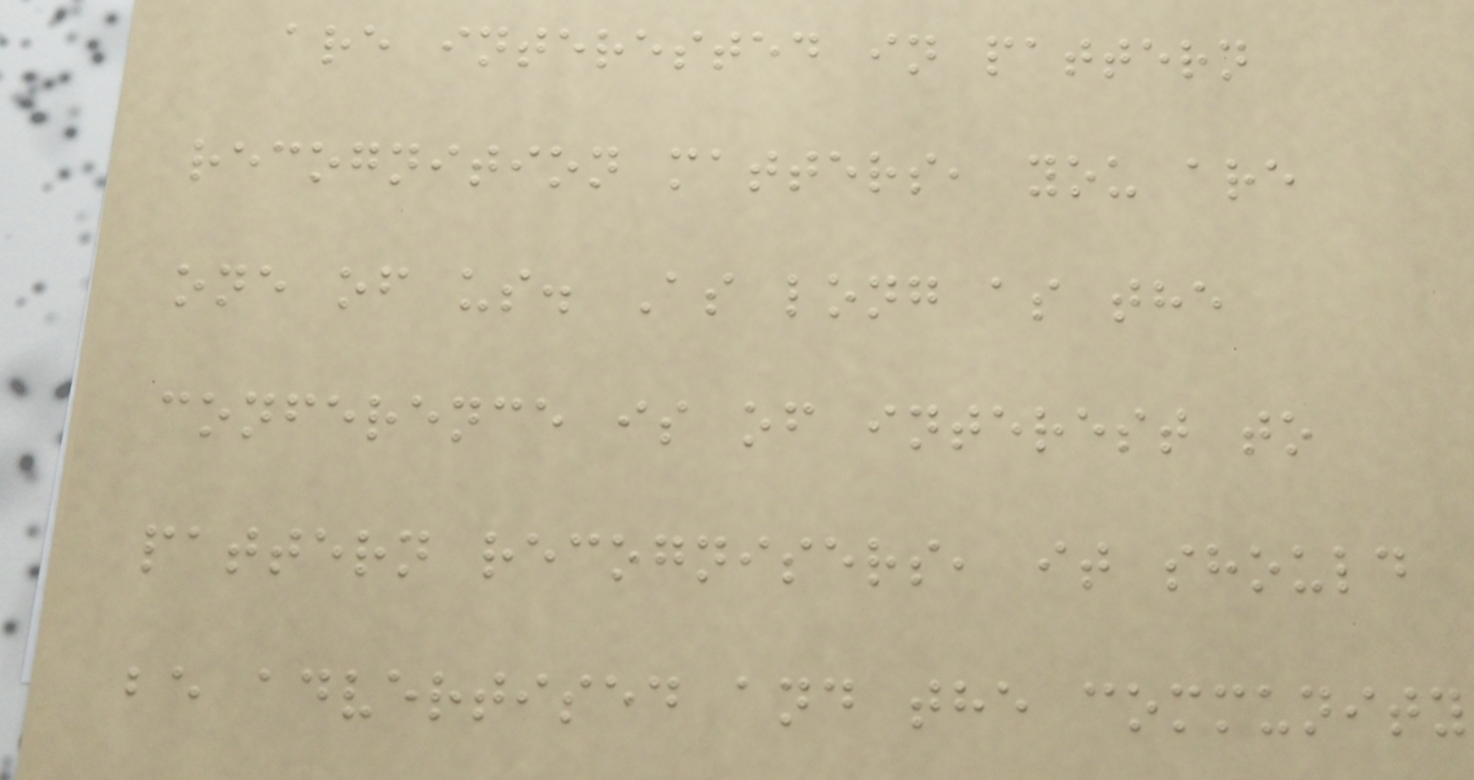are interested in pattern
recognition matters, you are
one of us. As long as the
conference is of interest to
pattern recognisers, it should
be advertised and the community
